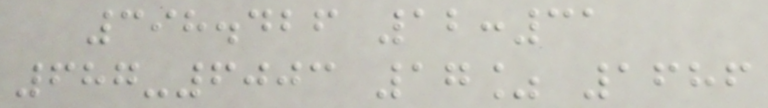398.426 12:31
687-6003 17% 1686
